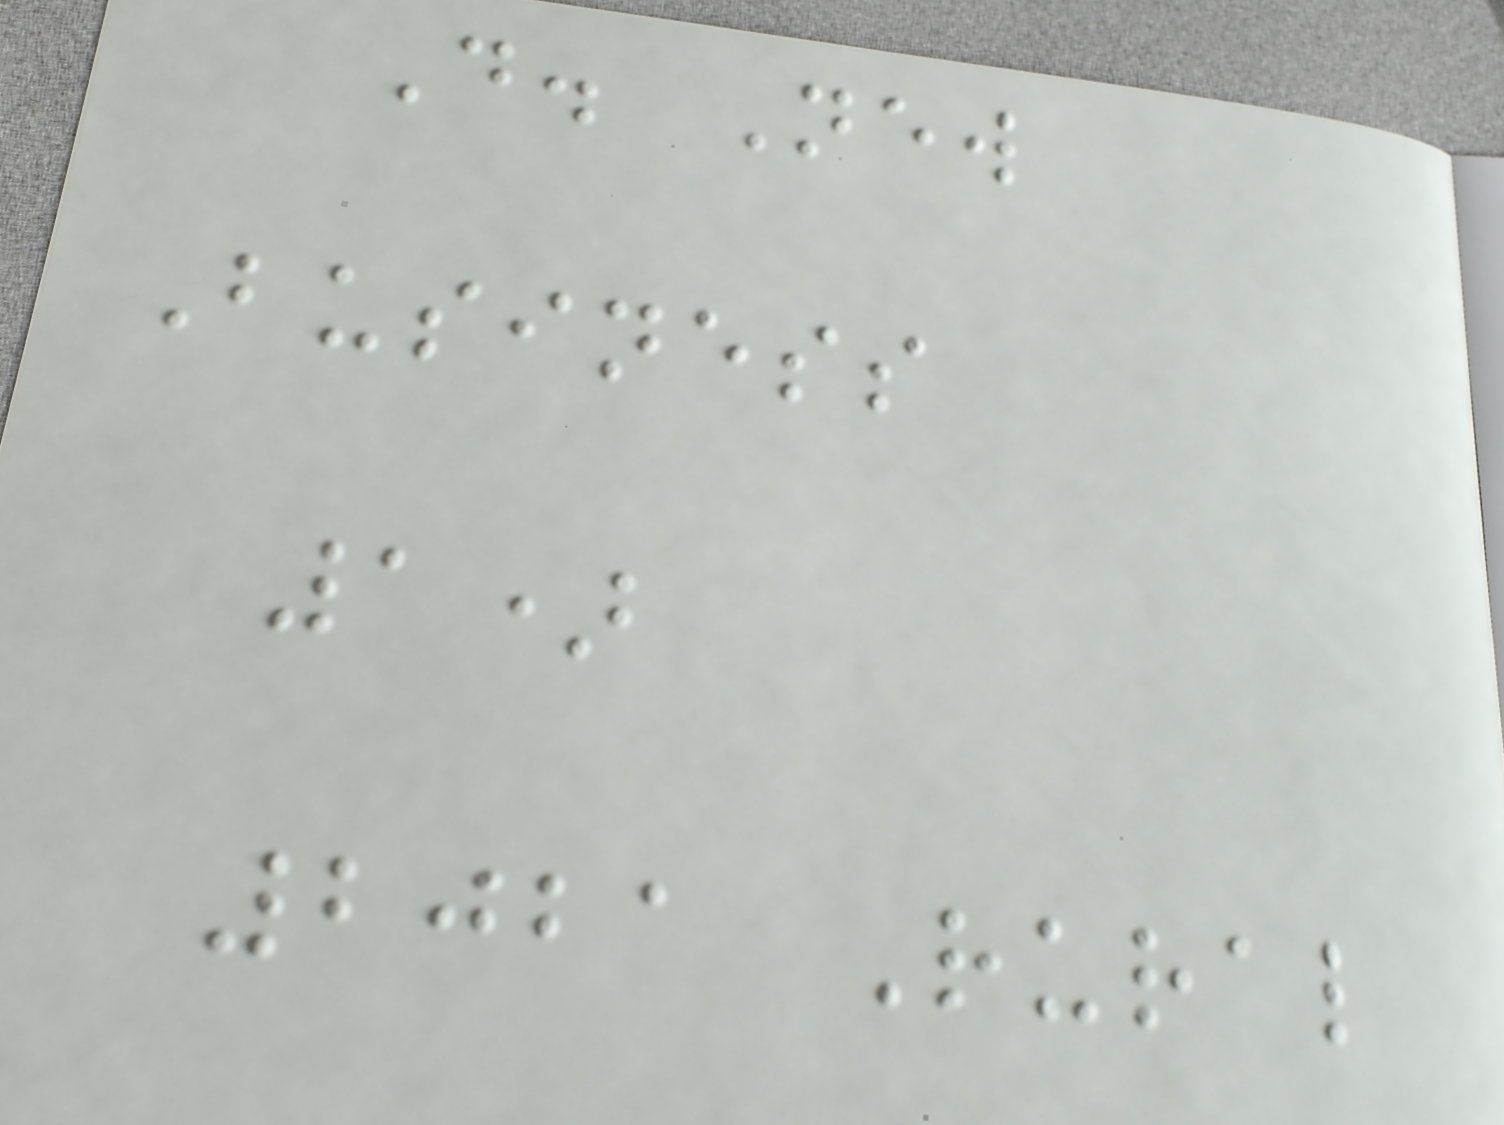D. New
Business
1)
2021 Rural
